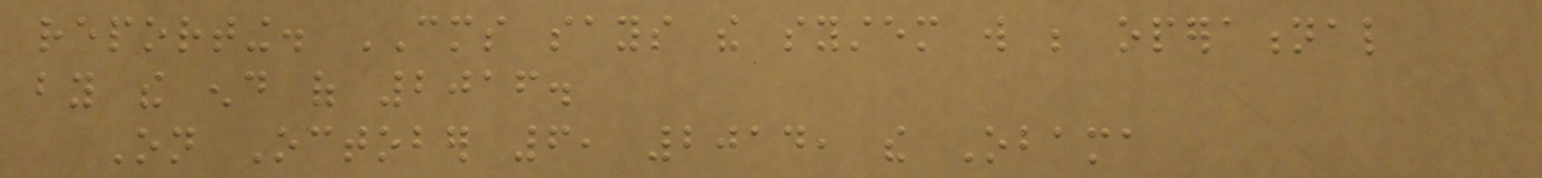reporting. CMS says the system will be operational
by the end of 2016.
On October 6, 2014, the Obama
